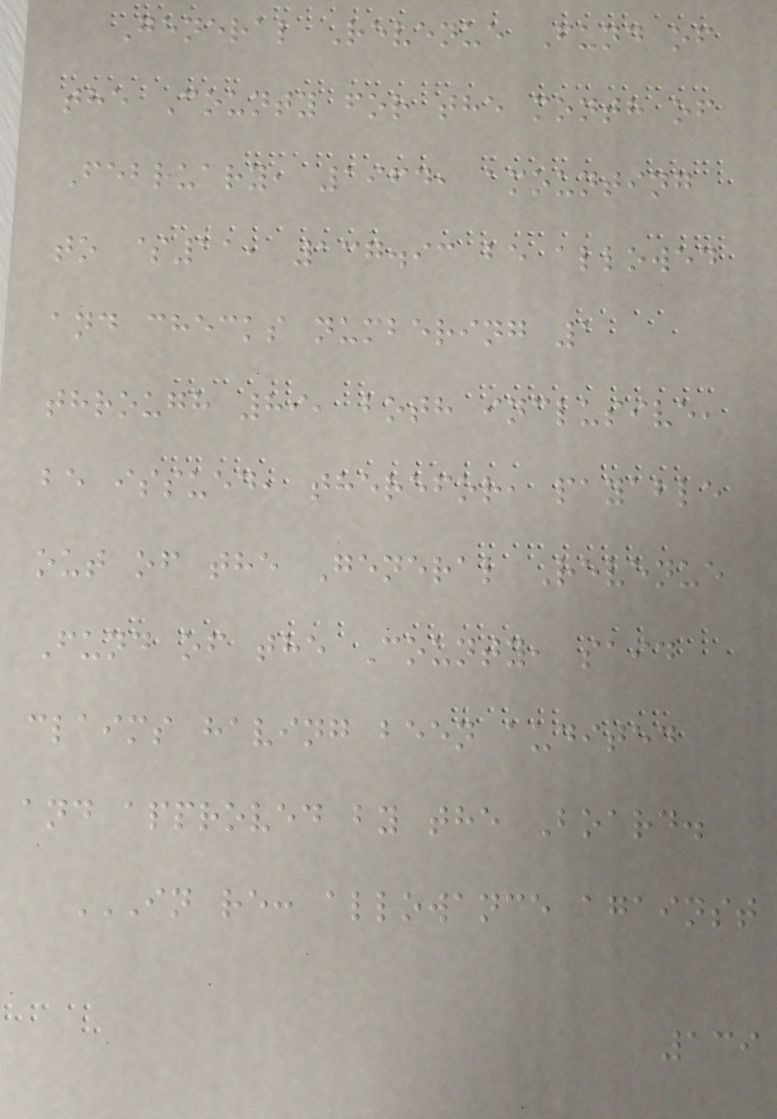General Revenue Fund of
the County for the month of
February, 1964, amounting
to $11, 137.93 be allowed
and checks numbering 1
through 89, both inclusive,
be issued, therefor, payable
out of the General Revenue
Fund of the County, said
claims having been audited
and approved by the Board.
IN RE: ALLOWANCE AGAINST
139
